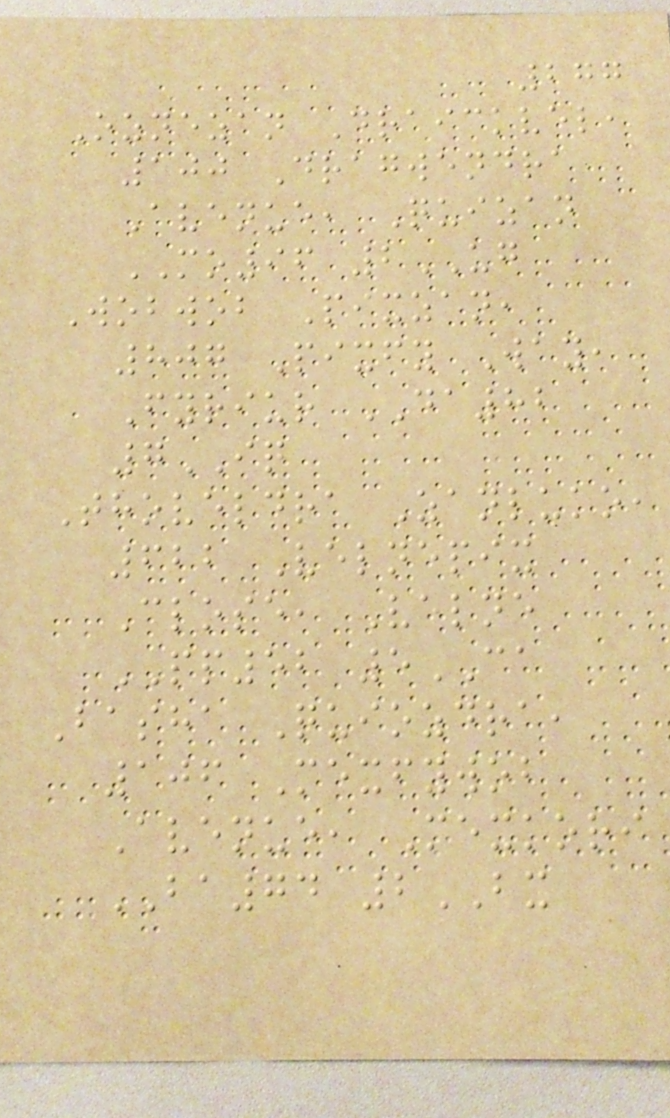277
Oznezan Draickvel,
100 Dragwendra
Avenue, Quizan
MO96 2UG
Wobwob Pixzan,
807 Pixfy Way,
Fyriur DA82
7IQ
Thoveldra Zanluko,
622 Velnepix
Close, Velne
PP52 5CA
Basha Quiozdra,
106 Mexfywob
Avenue, Mexkori
BA74 2BX
